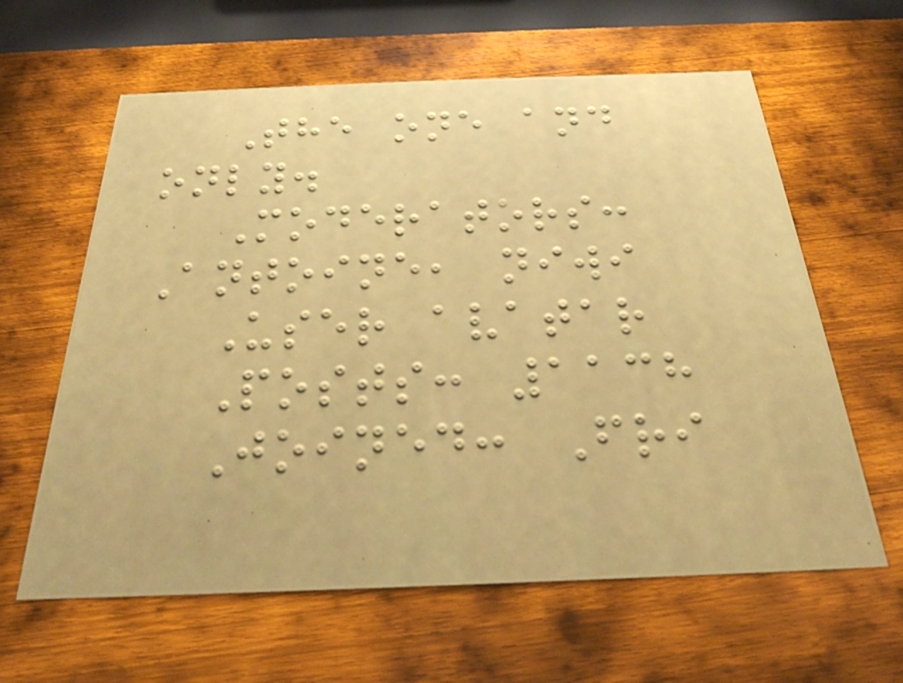The one and
only.
Moderators:
Antoine, niwi
User avatar
Posts: 1138
Joined: Fri
